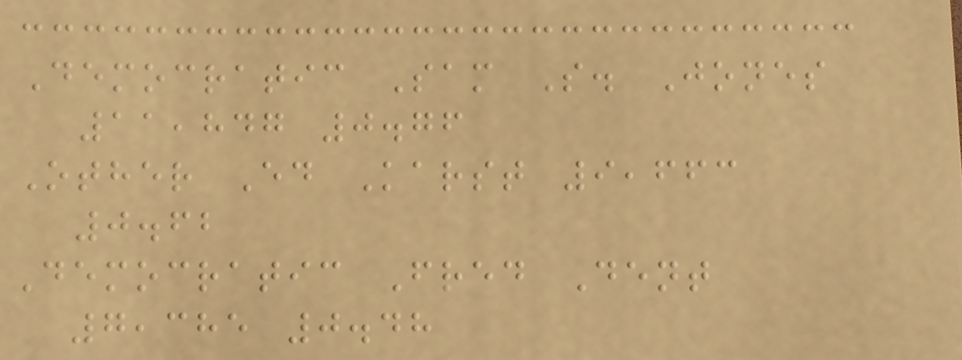Democratic Sam S. Jones
11,847 0.76
Other Ed Karst 9,663
0.62
Democratic Fred Dent
7,385 0.48
